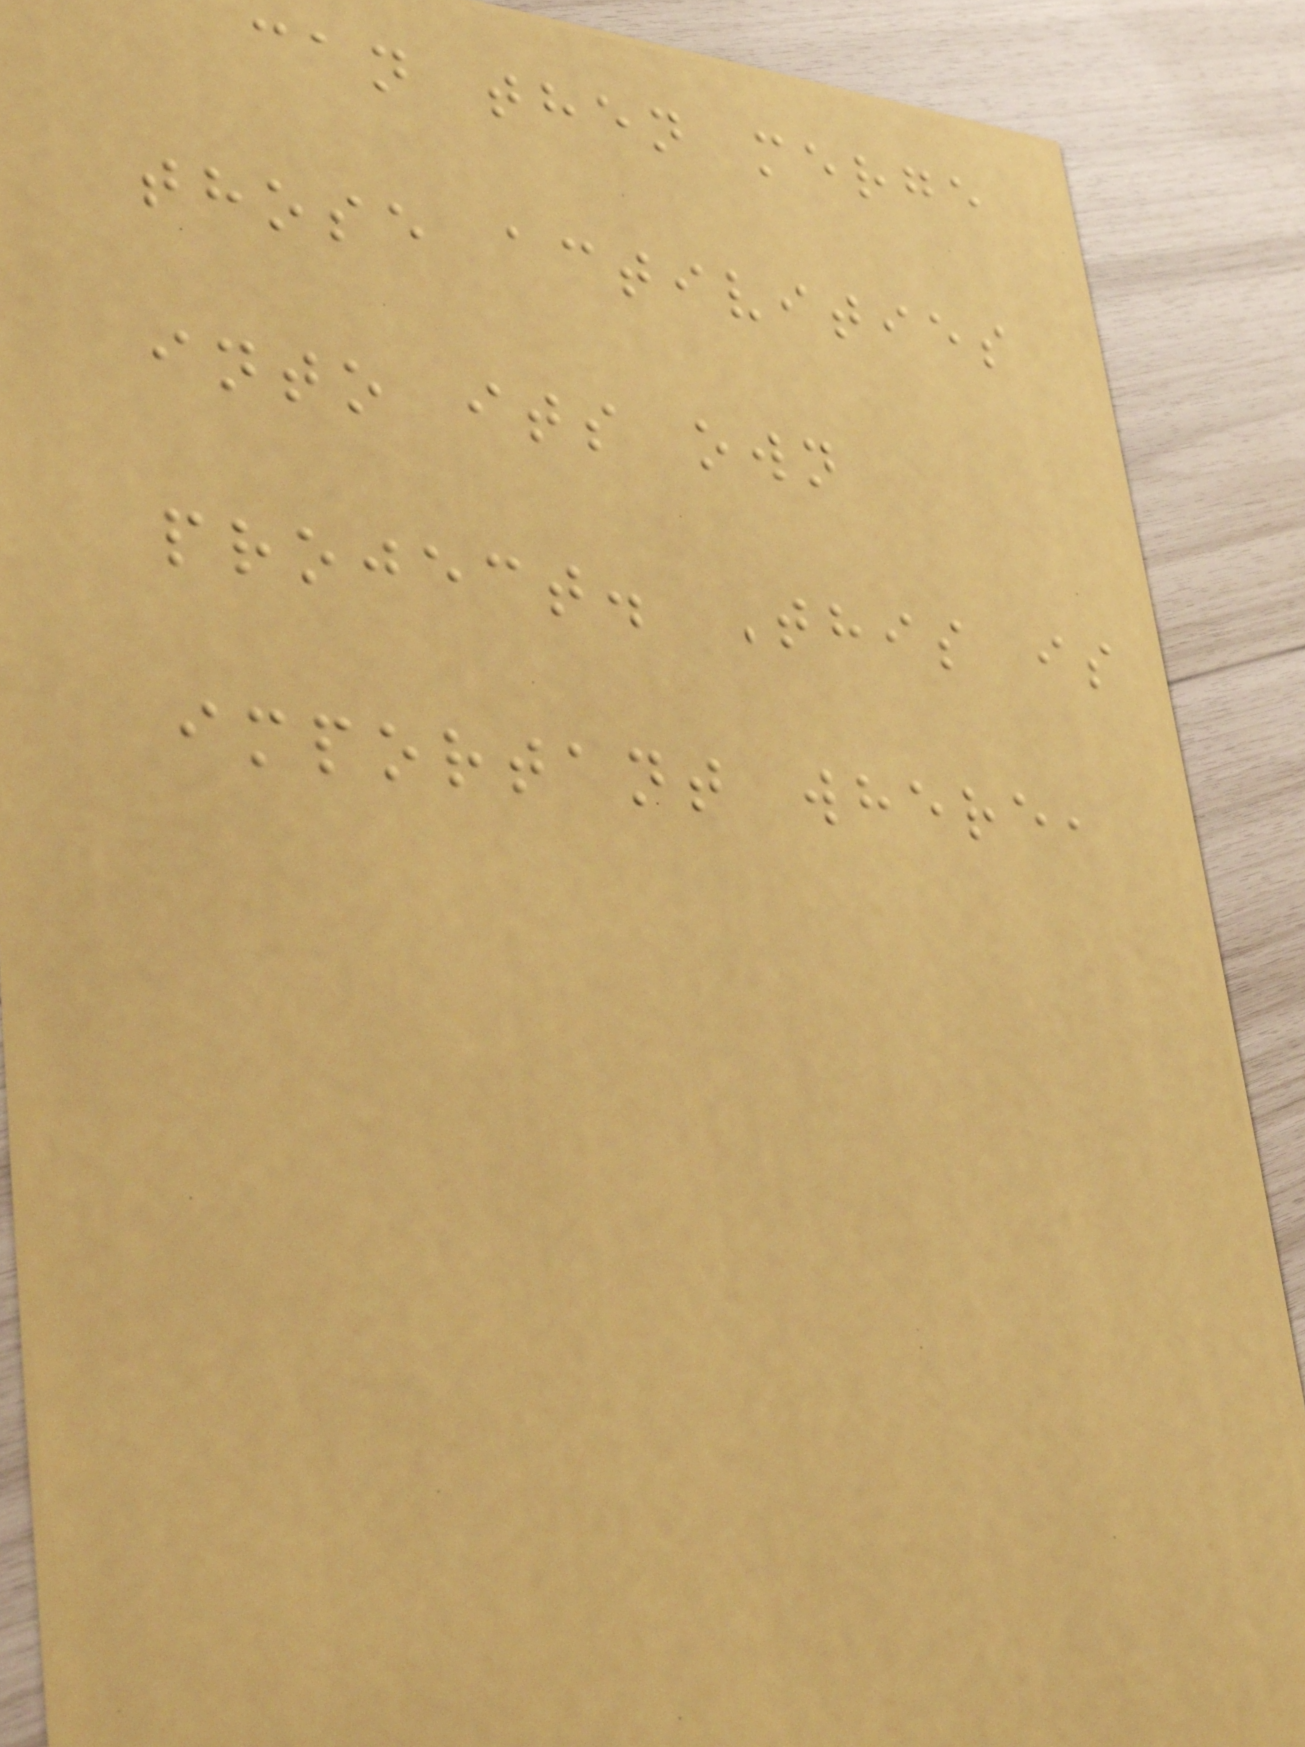can then merge
those activities
into its own
project. This is
important where,
